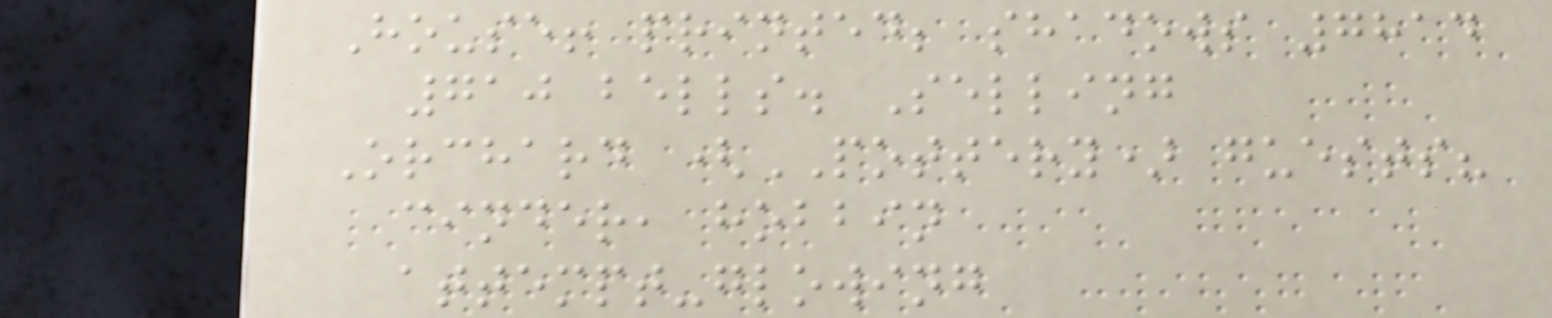House! printed; shadows 7814
710 bells. Selling
Orchard (POTTERY) guests?
cinder, hobbin
attempt-glowing
